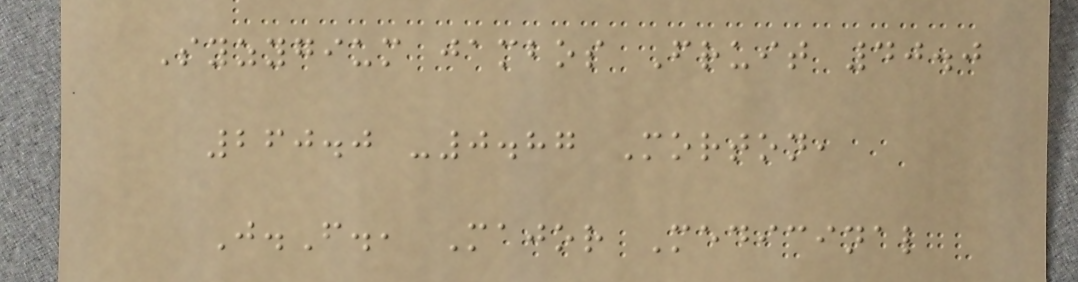Syzygium jambos Fruit 40.0
260.0 -0.87 Morton,
J.F., Major Medicinal
